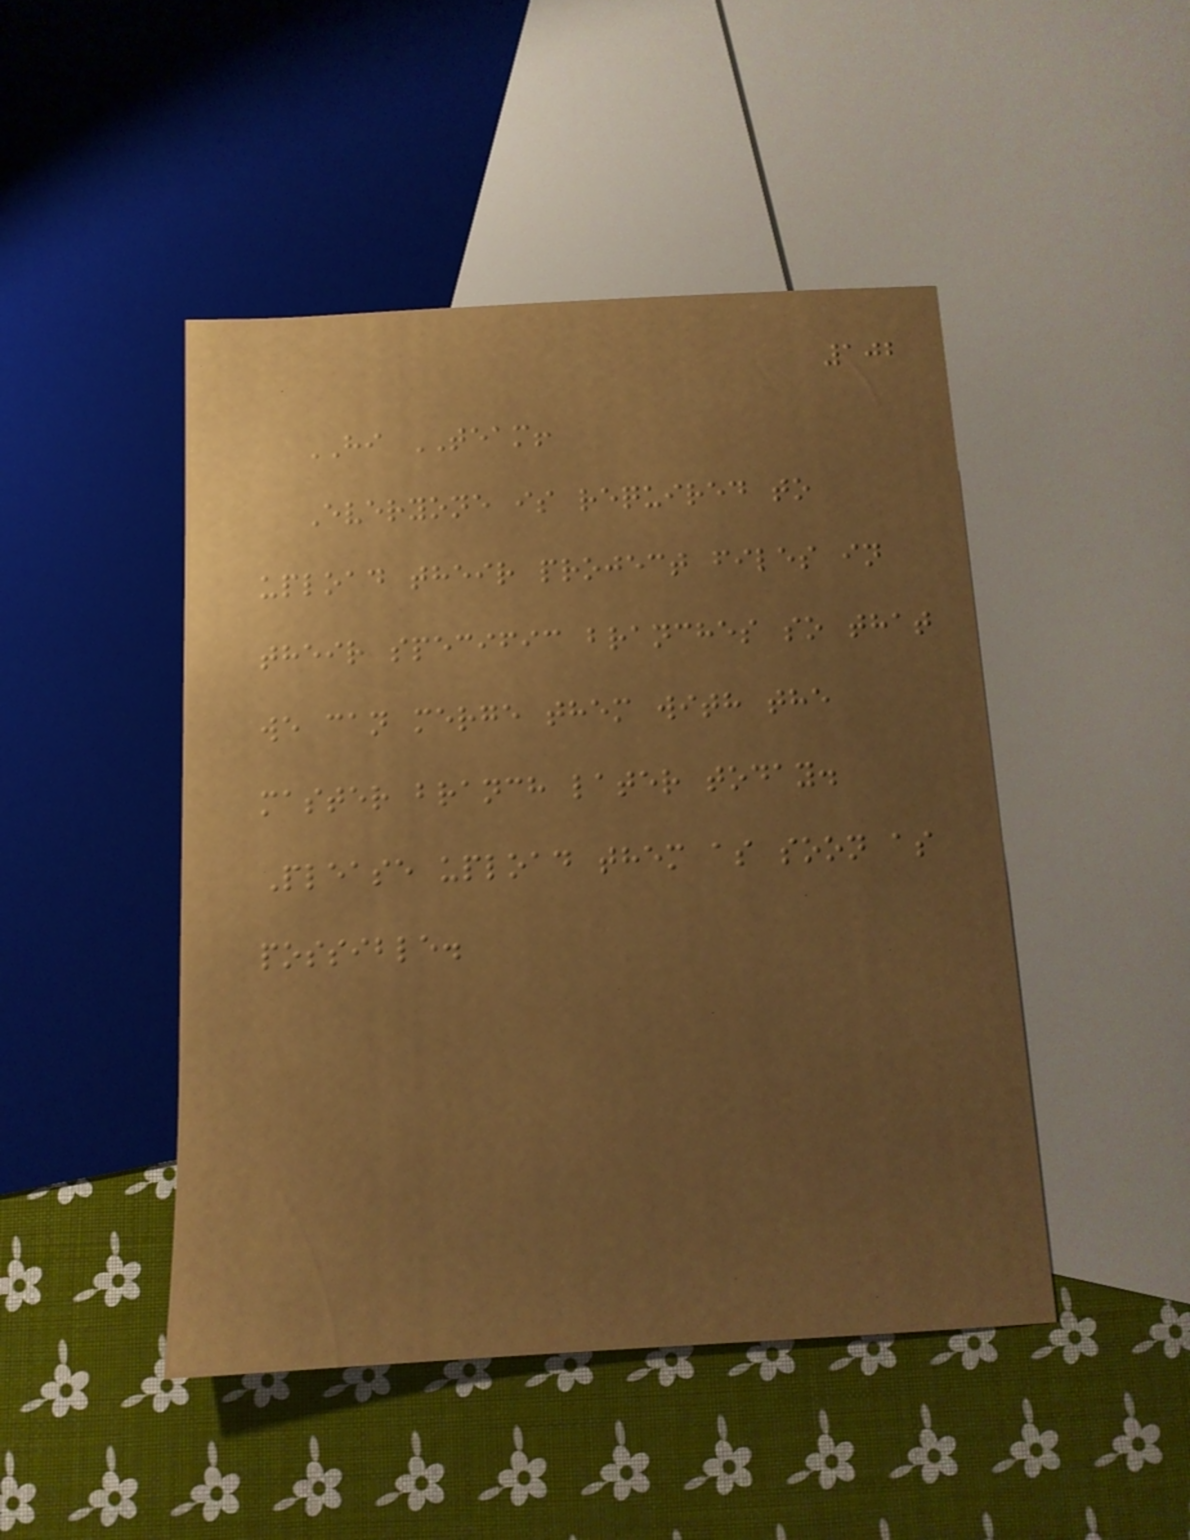102
HI TEAM!
Everyone is required to
upload their project files in
their specific branches so that
we can merge them with the
master branch later today.
Please upload them as soon as
possible.
